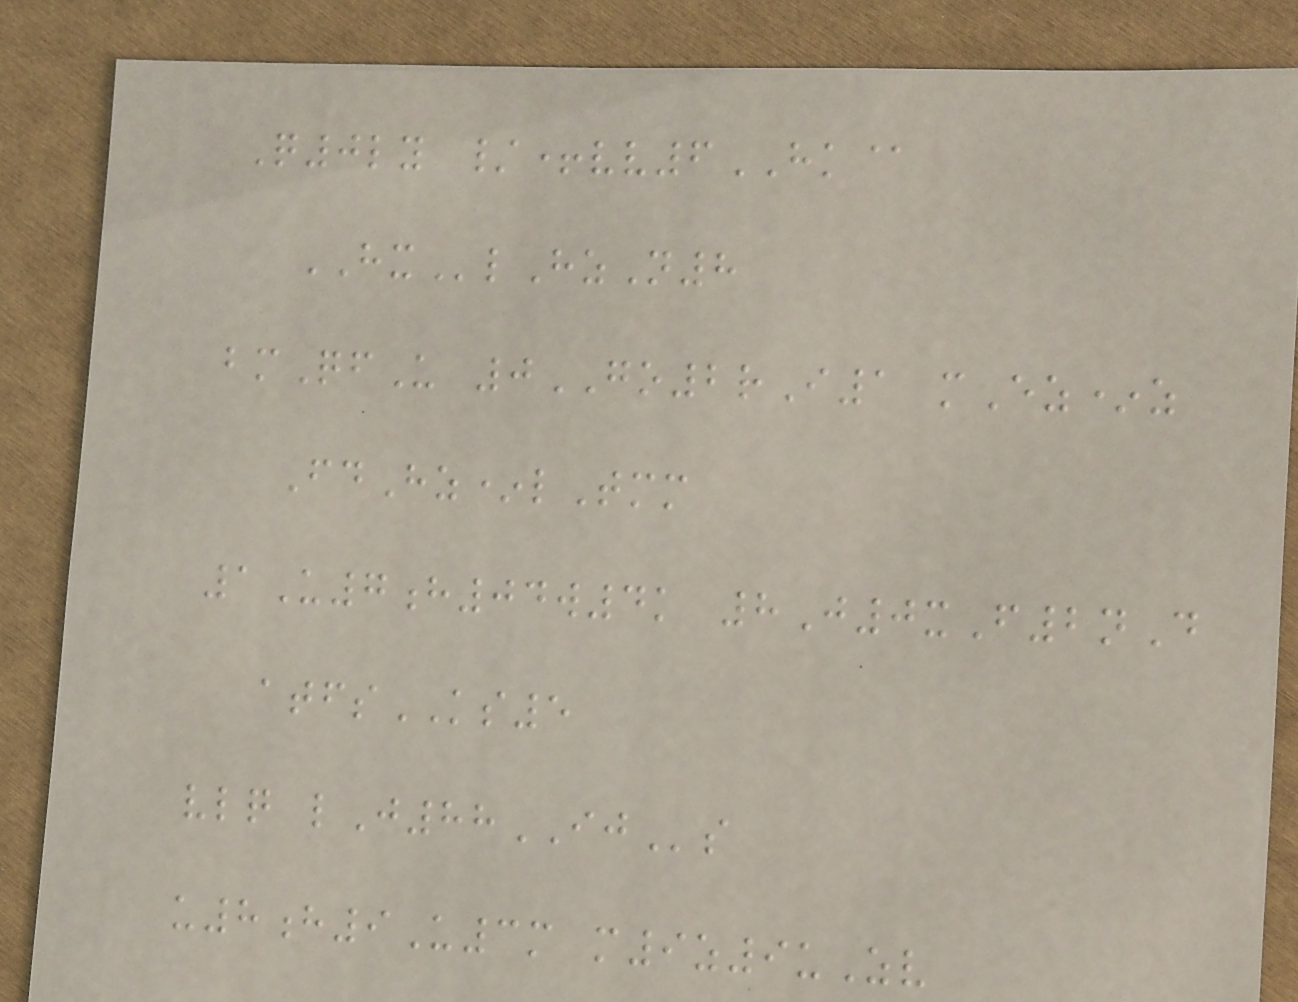Q0ly /+vv6HK@
HXlHzN8
bmQfU 0GO2rI1 mEz*z
FdHz*lTmm
1U7h04w4k 8J0xF2nD
atfsKS5
vlq lJ88IJs
u8h9U3m m9z9uZv
